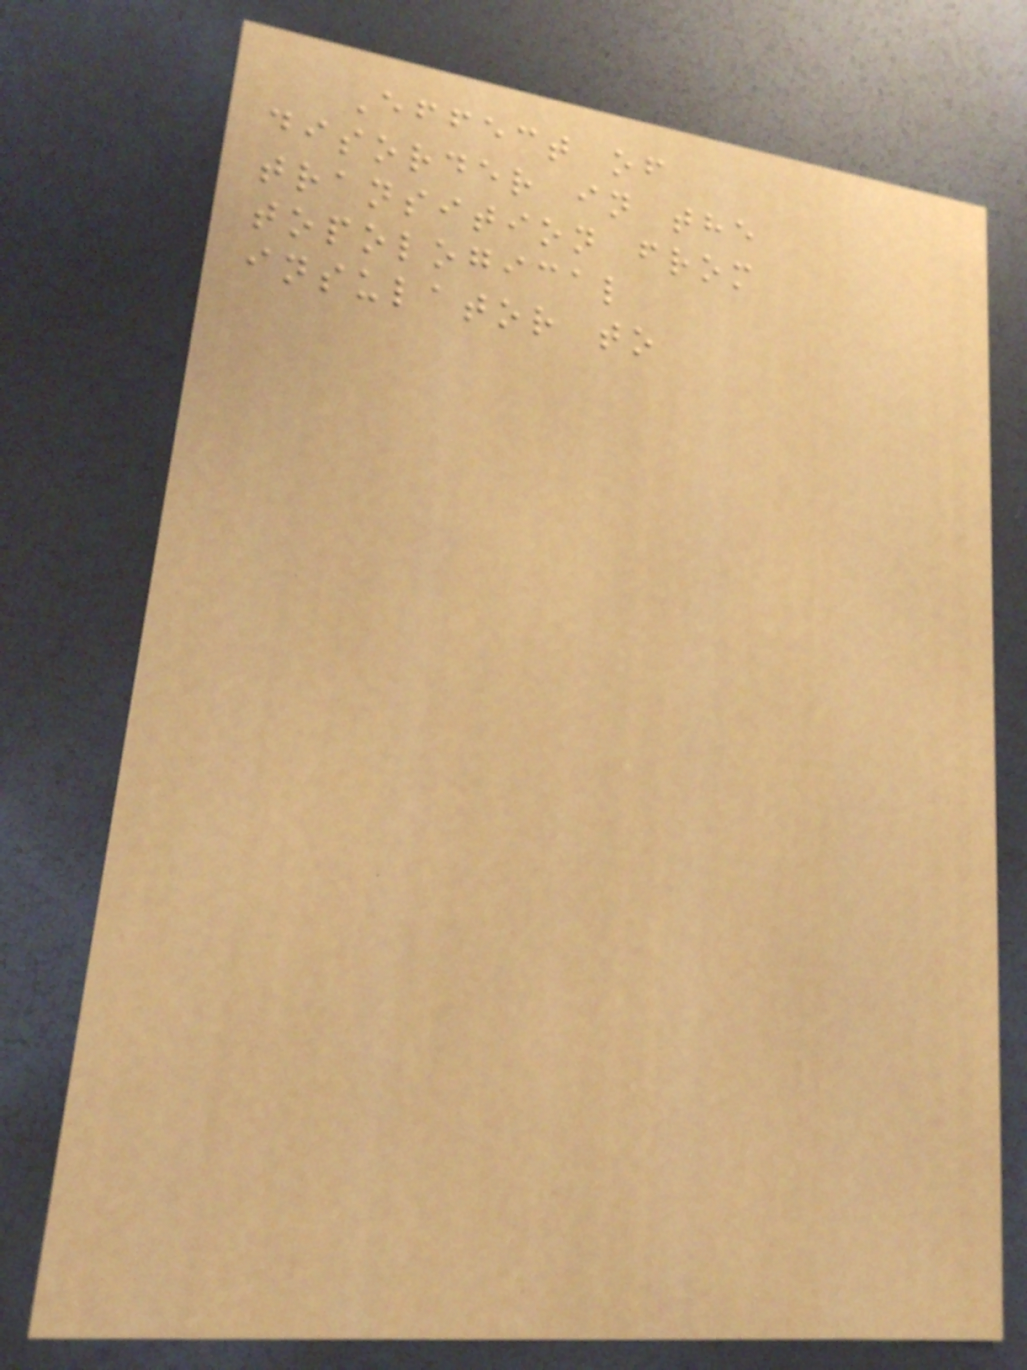Effect of
disorder in the
transition from
topological
insulator to
